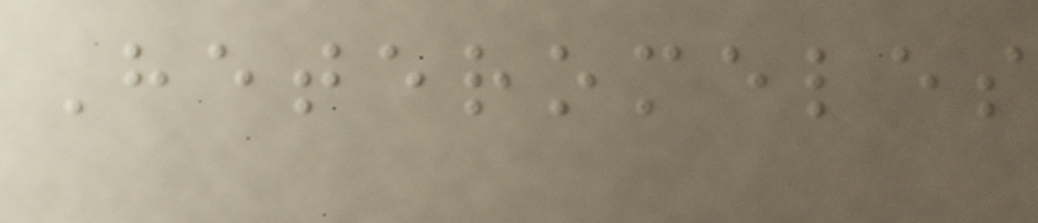Heteromeles
